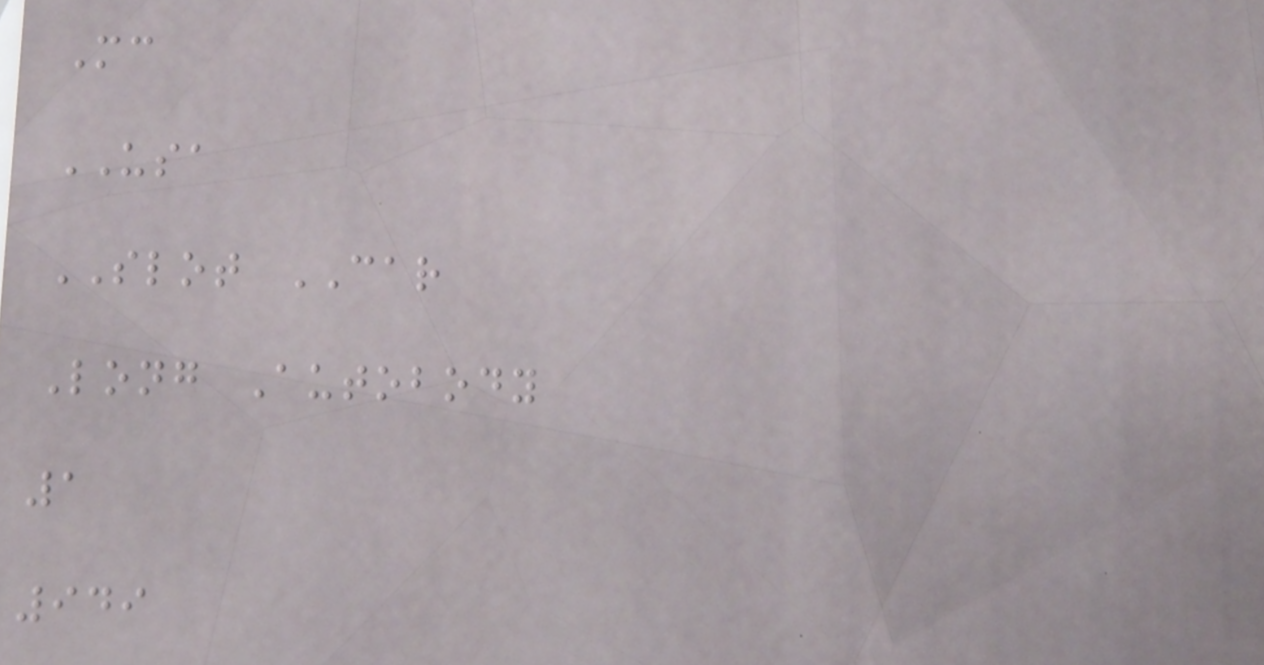Mc
USA
SLOT CAR
Long Autobody
1
949
